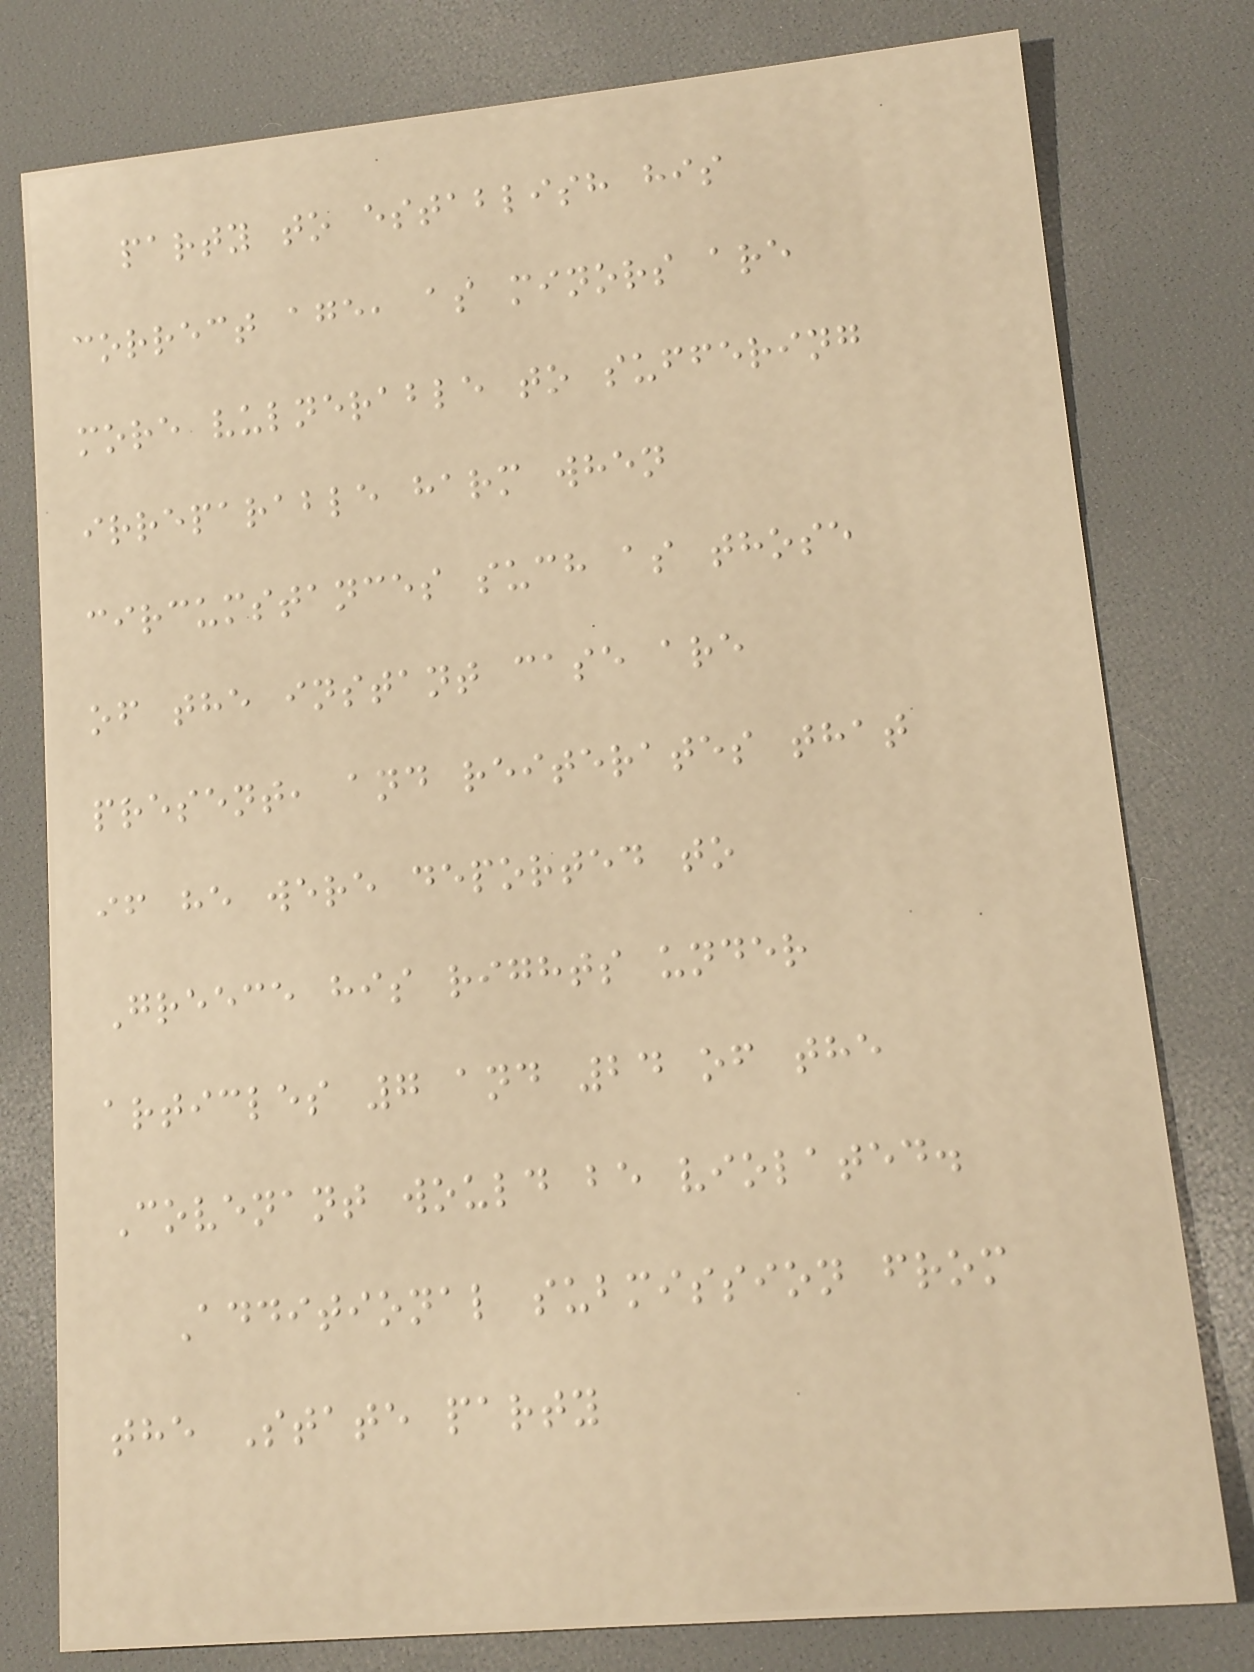party to establish his
correct age, as minors are
more vulnerable to suffering
irreparable harm when
circumstances such as those
of the instant case are
present, and reiterates that
if he were deported to
Greece his rights under
articles 7 and 24 of the
Covenant would be violated.
Additional submission from
the State party
